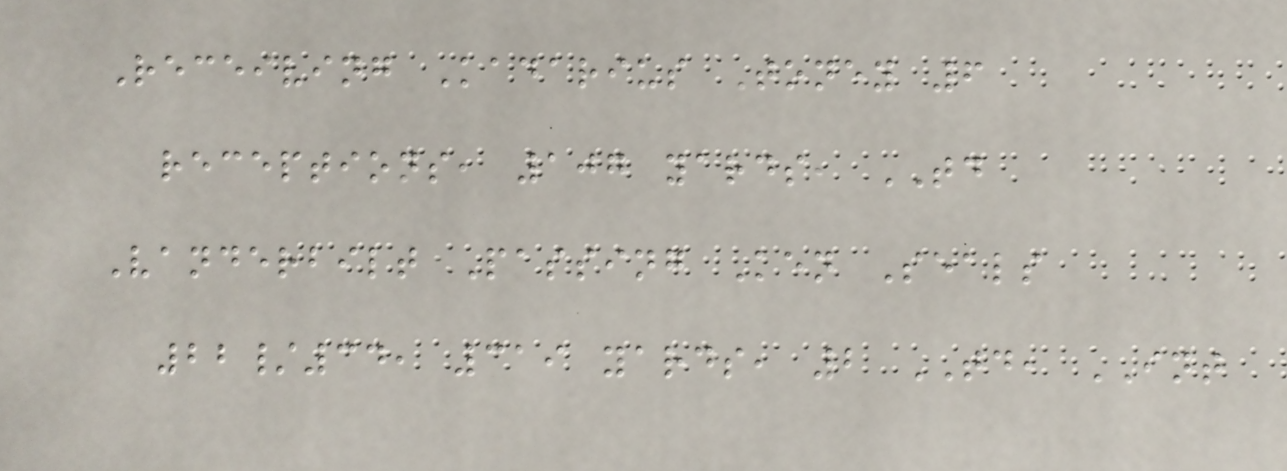Receiving Kadarius Toney 6
receptions, 107 yards, TD
Vanderbilt Passing Ken Seals
22/34, 319 yards, 2 TD, INT
